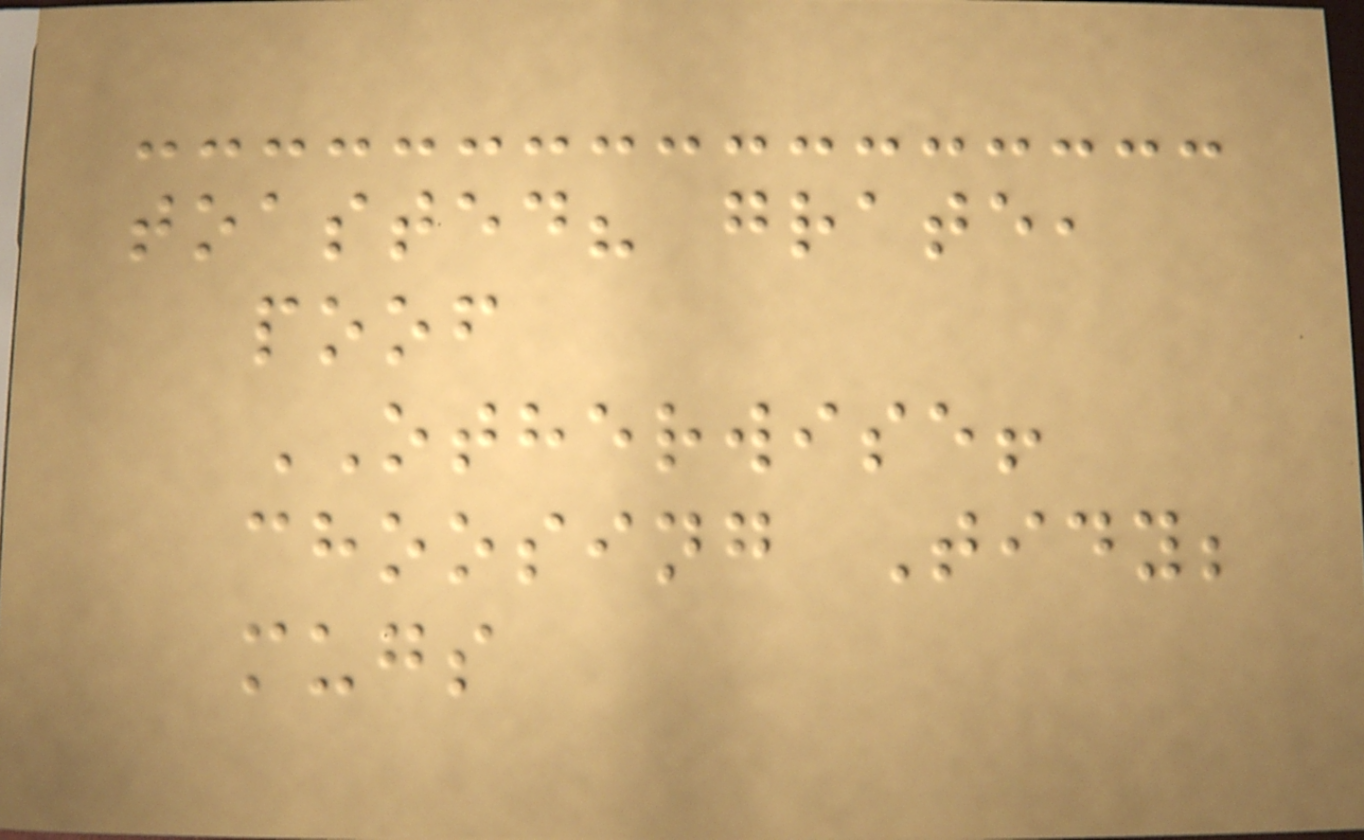toasted? grate,
poof
OTHERWISE!
choosing Tidy;
mugs
